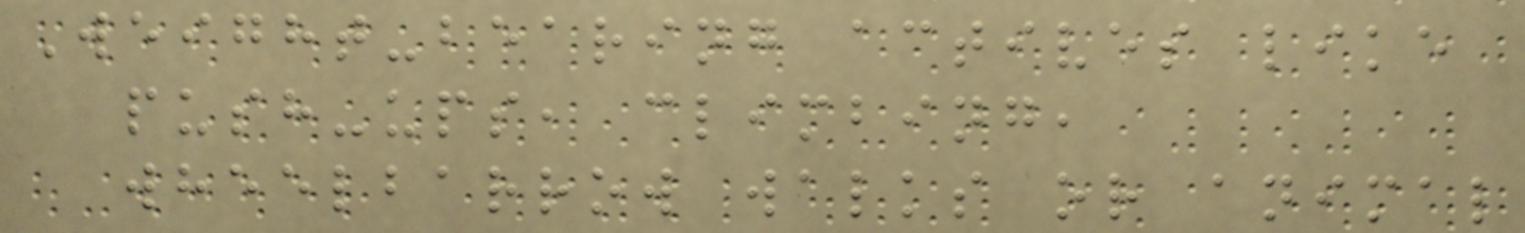Weight-bearing actives like
push-ups, climbing,
wheelbarrow walks or animal
